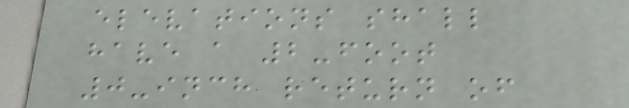elevations shall
have a 2-foot
0-inch return of
